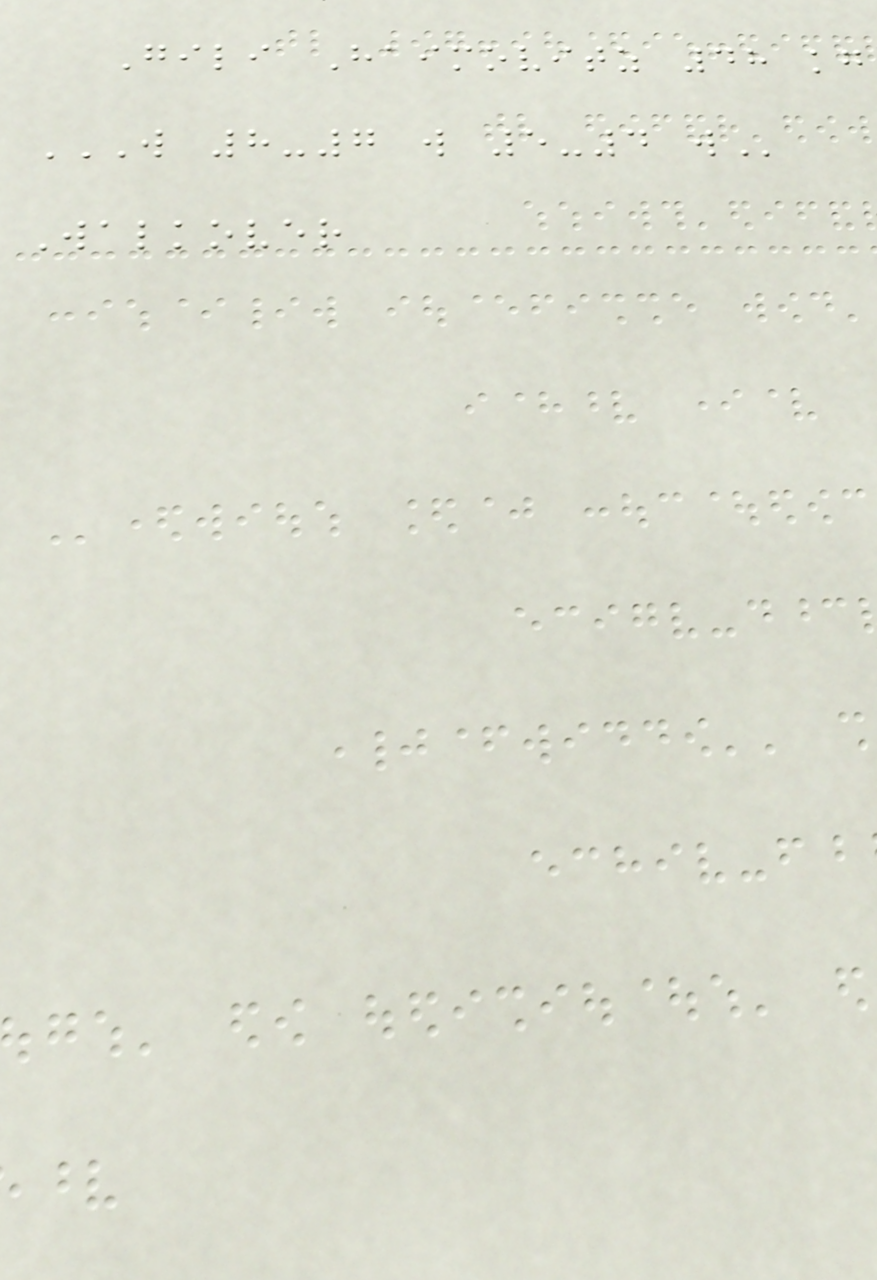Gili Haimovitz 48 kg
W 8-7 W 5-4 W
Walkover
